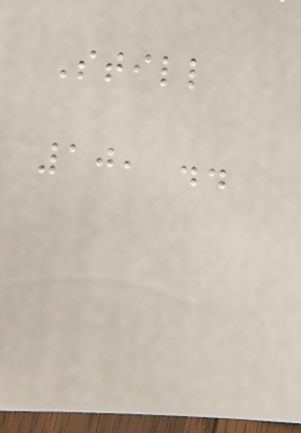Still
10, ..
